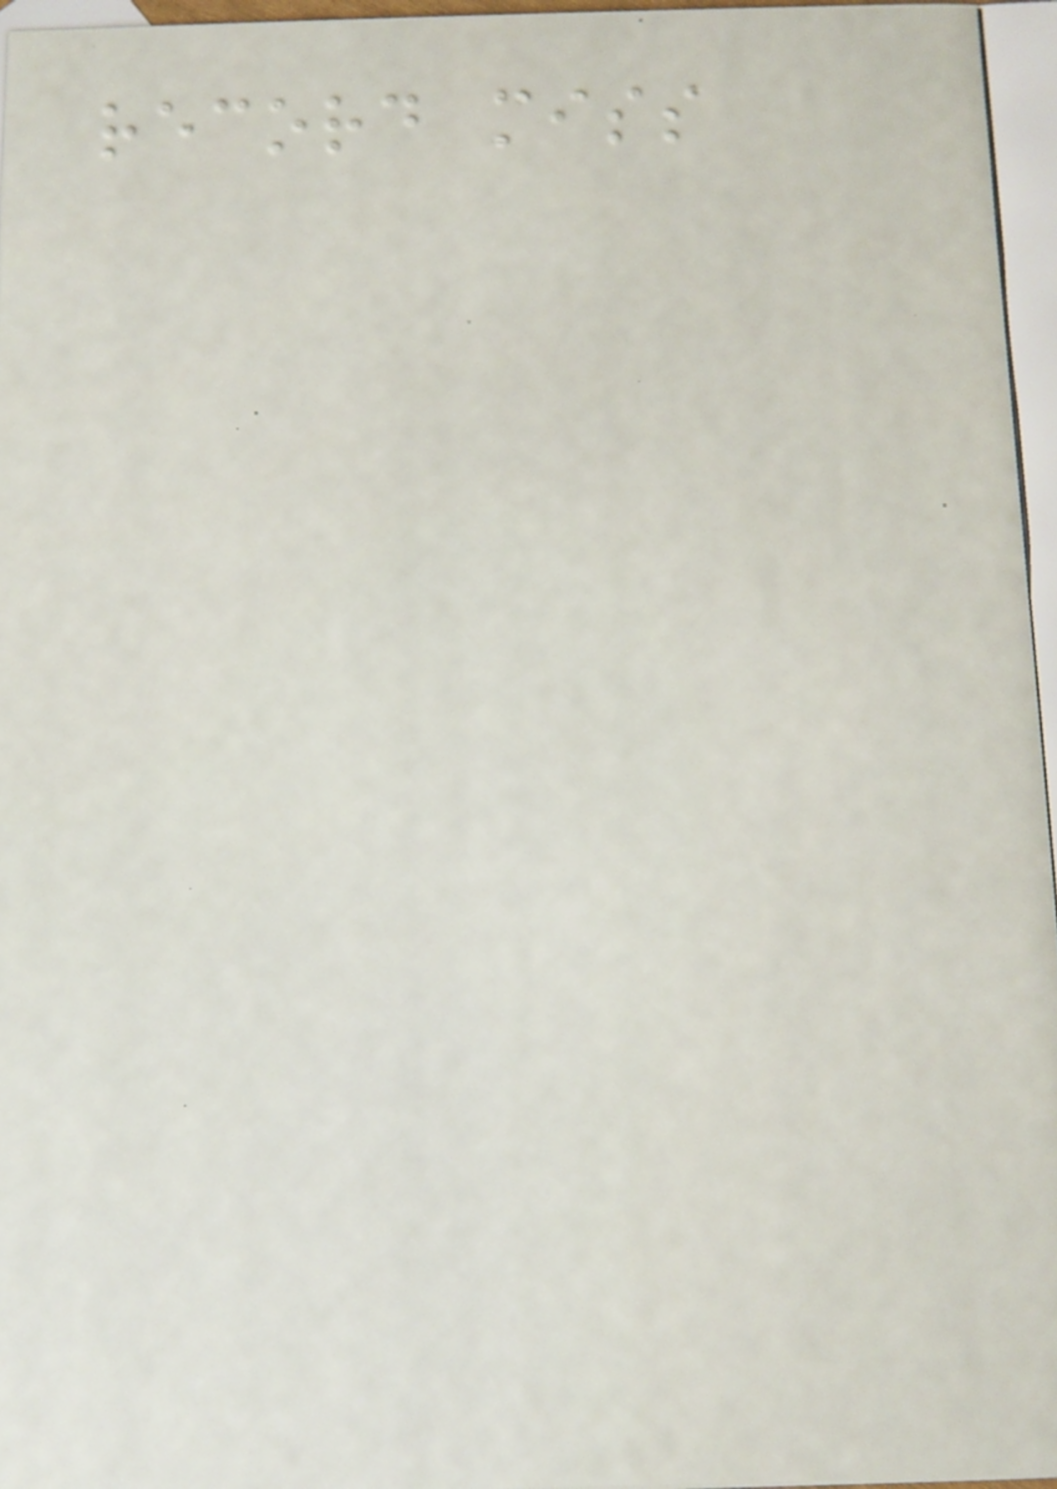record miss
